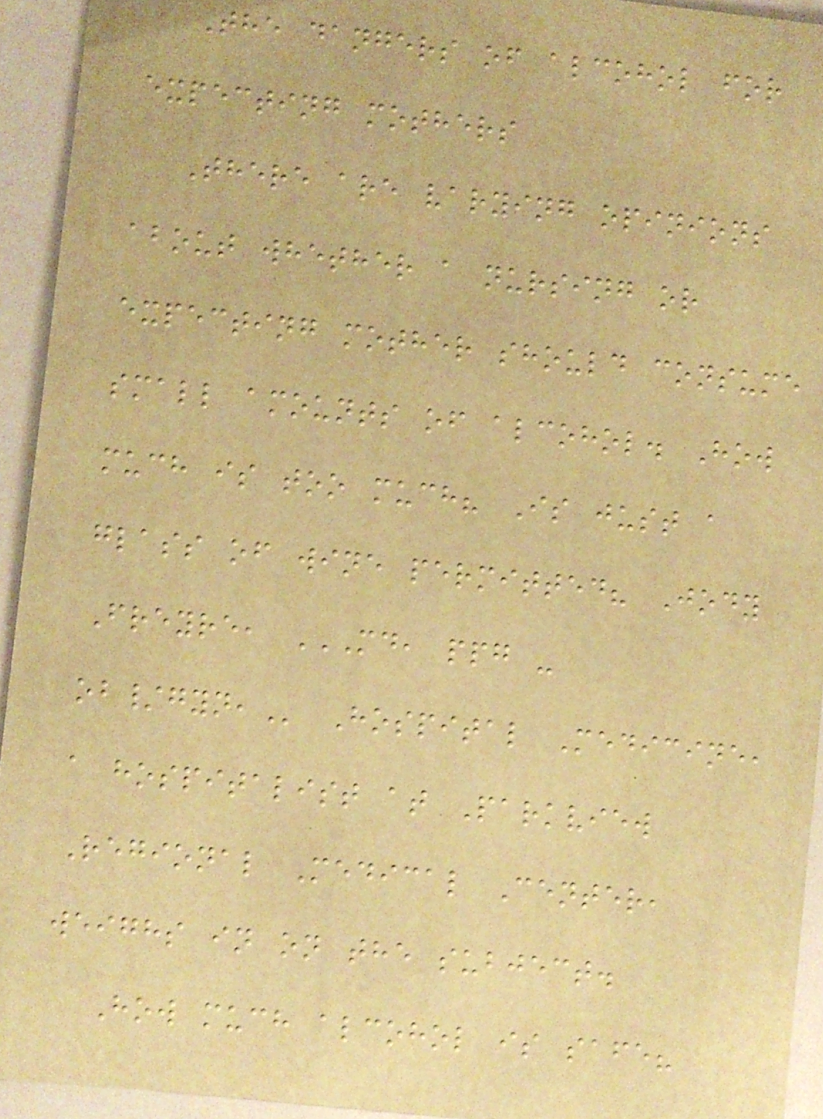The dangers of alcohol for
expecting mothers
There are varying opinions
about whether a nursing or
expecting mother should consume
small amounts of alcohol. How
much is too much? Is just a
glass of wine permitted? Jody
Freyre, MD, PPG -
OB/GYN, Hospital Medicine,
a hospitalist at Parkview
Regional Medical Center,
weighs in on the subject.
How much alcohol is safe?
